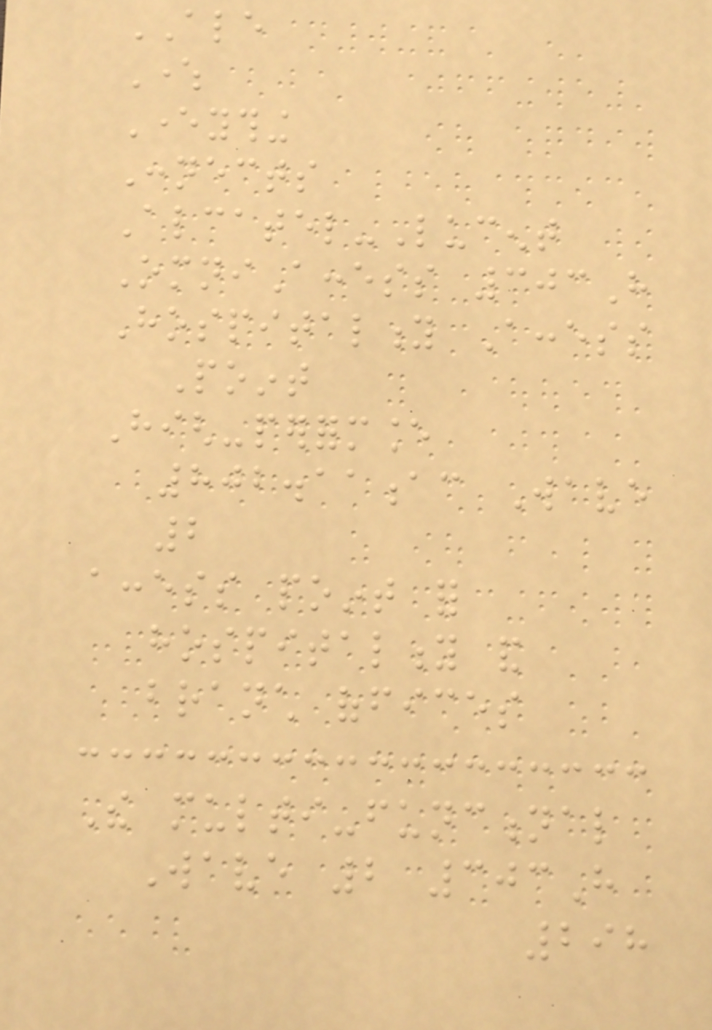ALE
Where
Everything
Connects
Alcatel-Lucent
OmniAccess 303H
Hospitality Access
Point
High-performance
802.11ac Wave
2
access point for
hospitality and
branch offices
The multi-functional
Wave 2 303H
298
